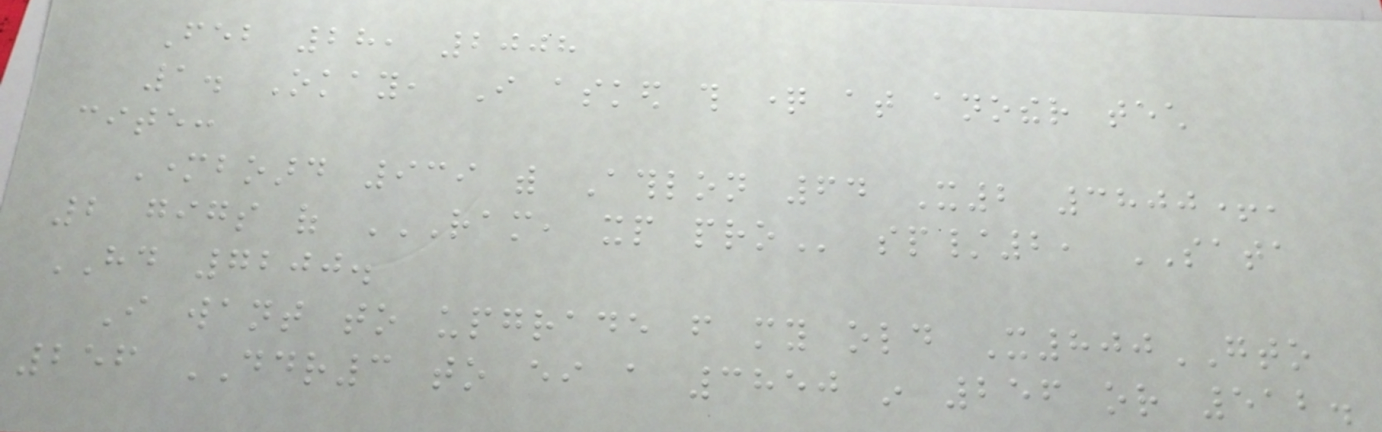Feb 28, 2008
1. Okay, I asked this question at another tech
cite:
Motherboard 939 with Athlon 64 X2 3800+,
2 gigs of RAM, XP PRO sp/2, SATA
HD 7200.
I want to upgrade from my old X800GTO
256 DDR3 to either a 3850 in 256 or 512.
